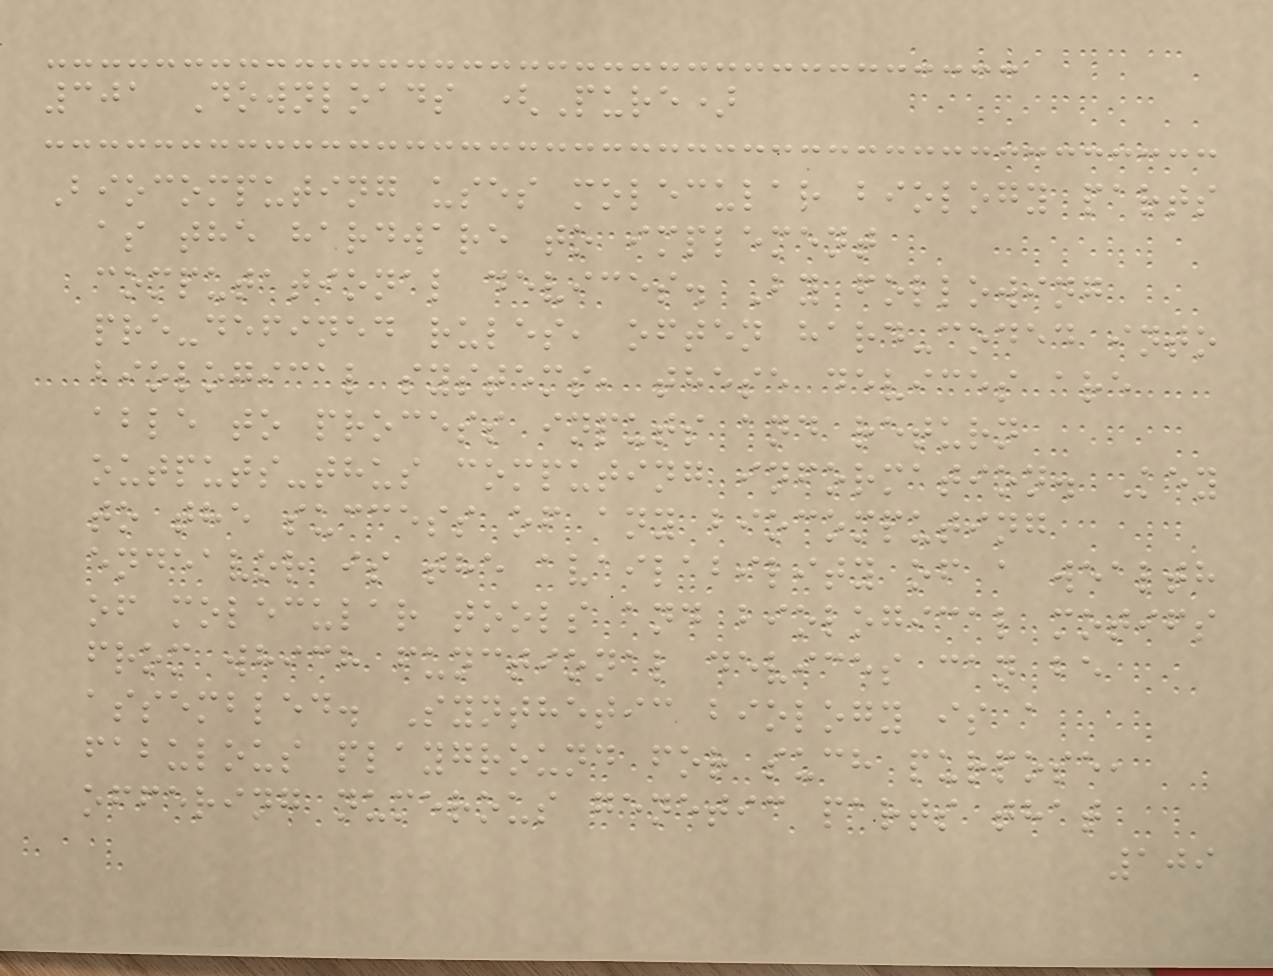301 Downloads (Pure)
Biocomputing uses molecular biology parts
as the hardware to implement
computational devices. By following
pre-defined rules, often hard-coded into
biological systems, these devices are
able to process inputs and return
outputs-thus computing information. Key
to the success of any biocomputing
endeavor is the availability of a wealth
of molecular tools and biological motifs
from which functional devices can be
assembled. Synthetic biology is a
fabulous playground for such purpose,
offering numerous genetic parts that
109
